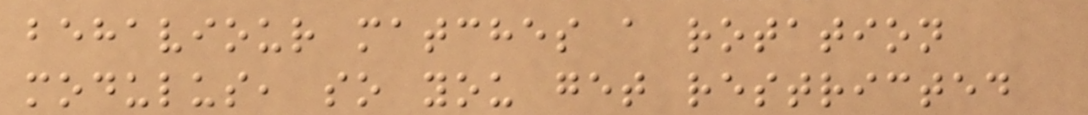behaviour matches a rotation
modulus, so you get restricted
